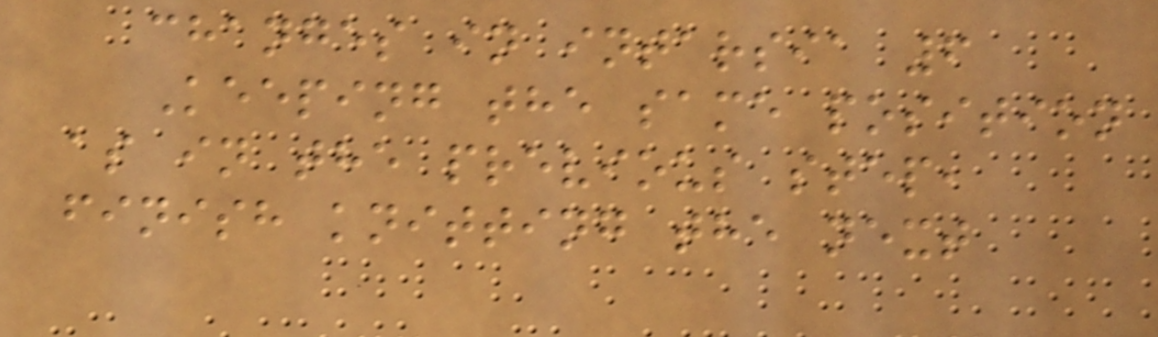changes in intarsia 6
Keeping the same position
as in the previous step,
finish knitting the next
